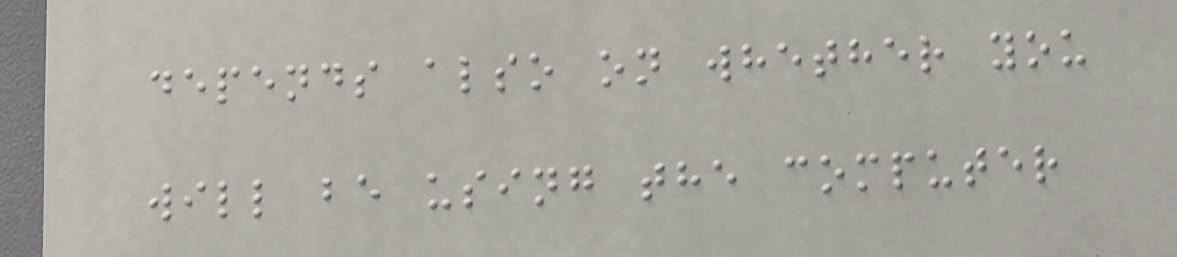depends also on whether you
will be using the computer
